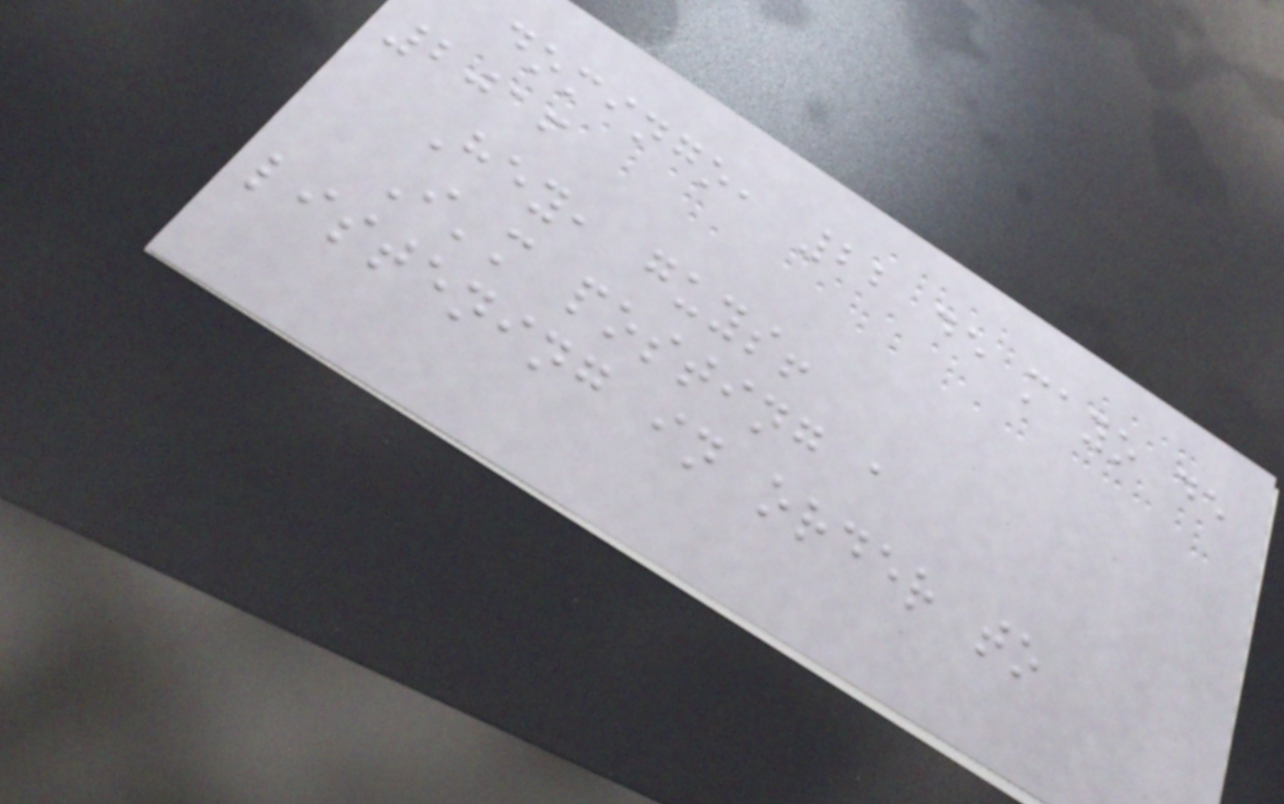domingo, 22 de mayo de
2016
Hey, guys!
I'm posting a
listening in order to
